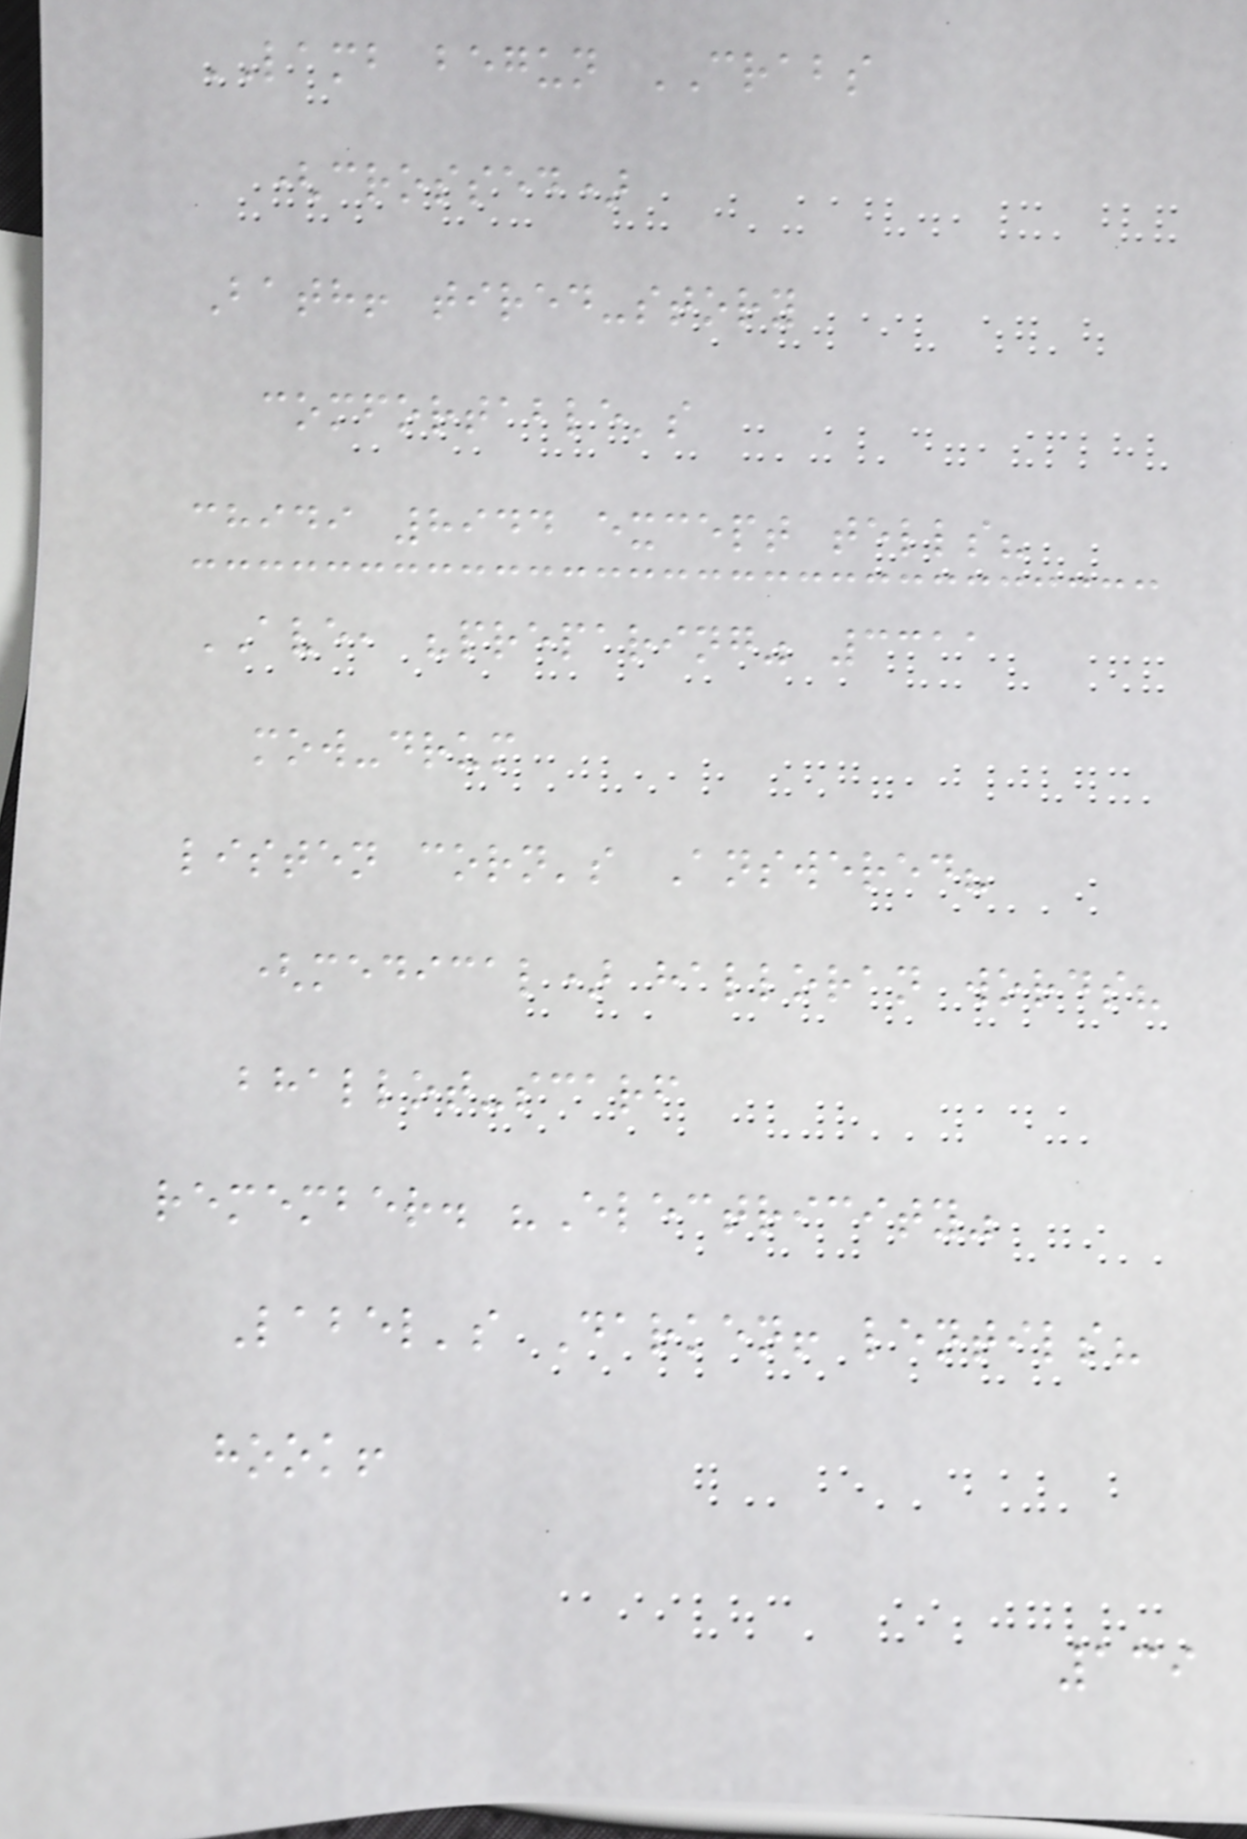LAMB begun CRABS
(crossed)
Bath! tired-story
comfortable's
chidi 8944 except tells?
AVE, "preparing" 3311
mow-drum
listen corn's Answered?
(medical) halloran words?
bhallot-scarf
remember. "Electricity"
Label's Darken! lentils?
hook!
139
